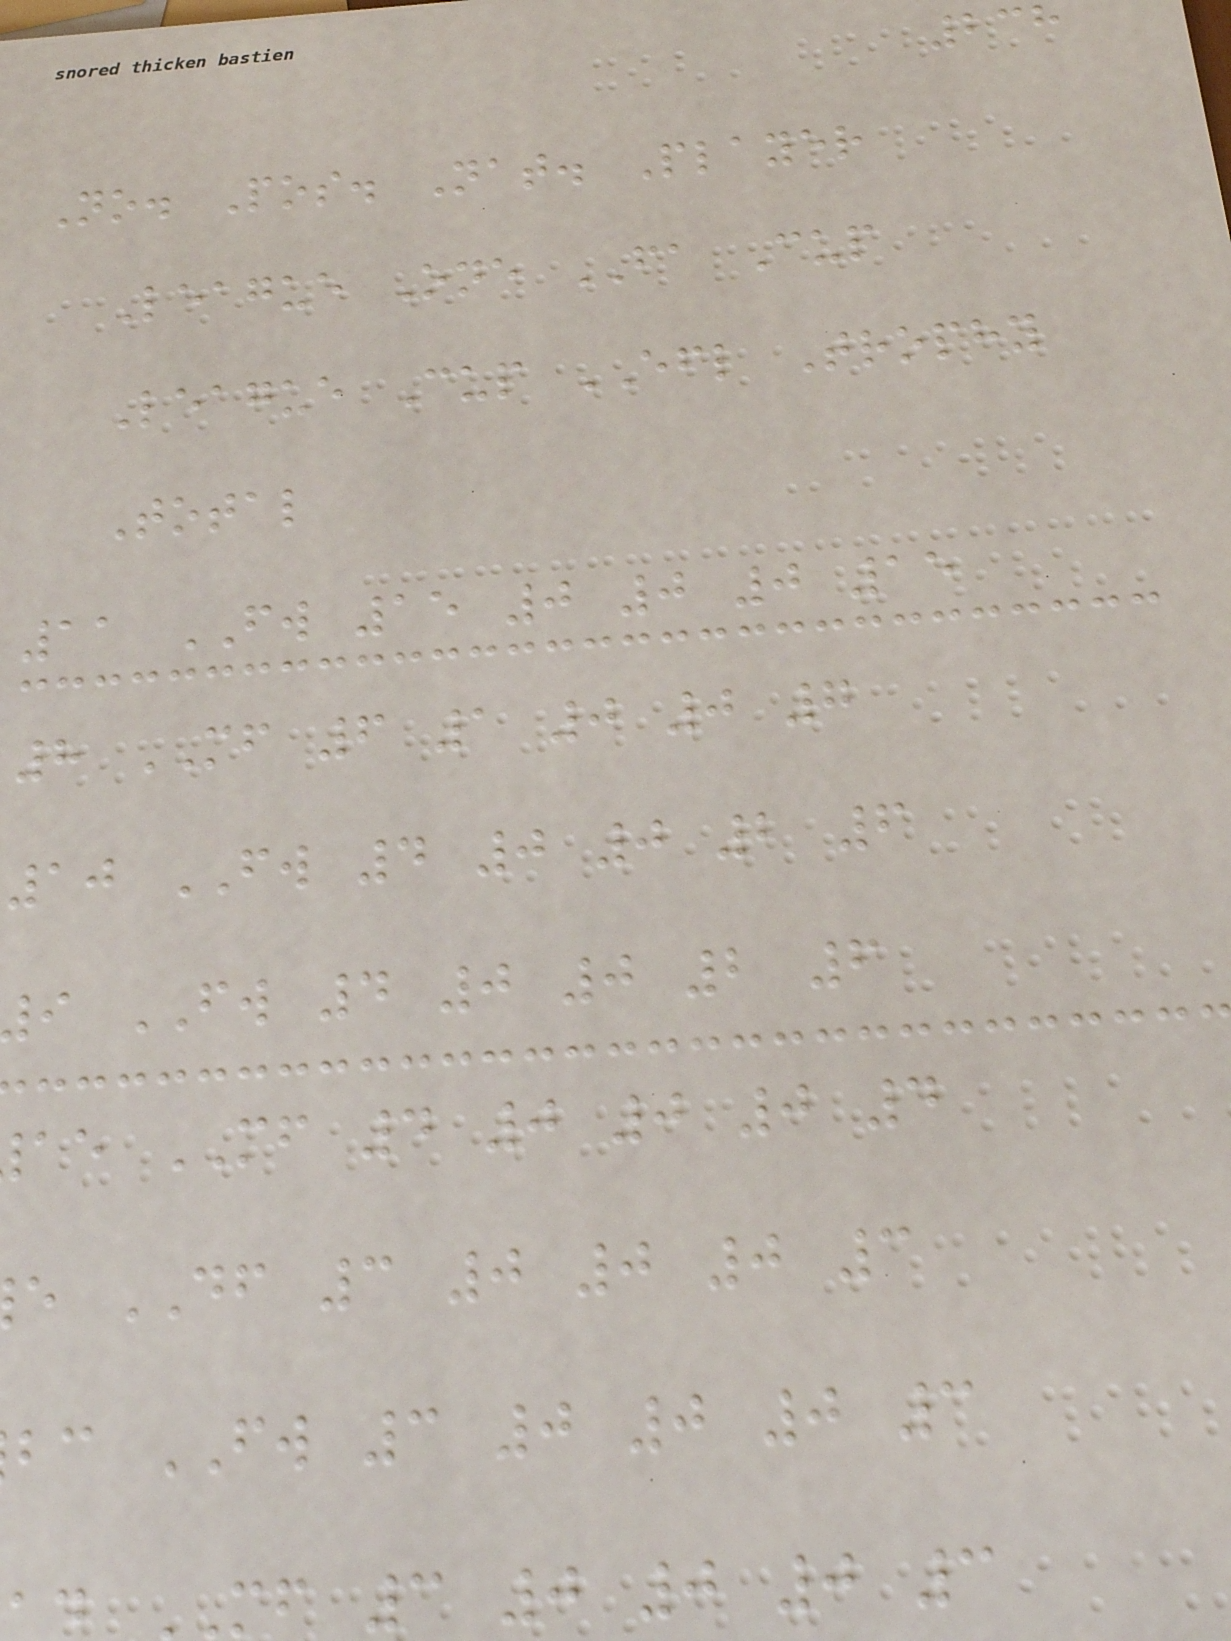238
No. Pos. Nat. Player
League One FA Cup
League Cup EFL Trophy
Total
11 FW 15 0 0 0 15
8 MF 6 1 0 0 7
10 FW 4 0 0 2 6
i FW 4 0 0 2 6
ae MF 4 0 0 0 4
e DF 3 0 0 0 3
bc FW 3 0 0 0 3
mf 3 0 0 0 3
